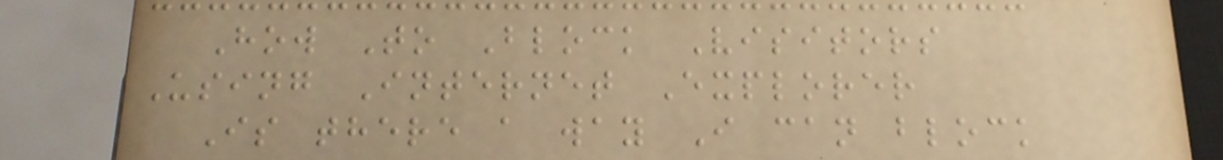How To Block Visitors
Using Internet Explorer
Is there a way I can block
